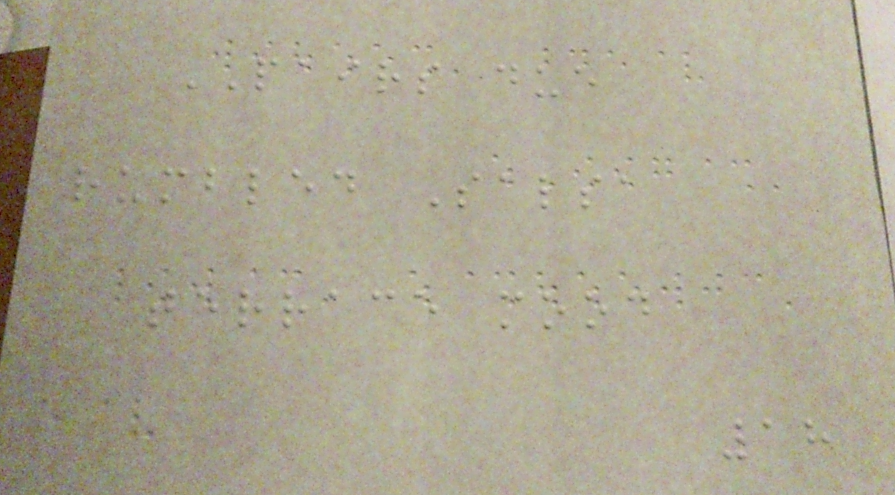PAIRS due
rumbled Salsa
terrace mood
18
